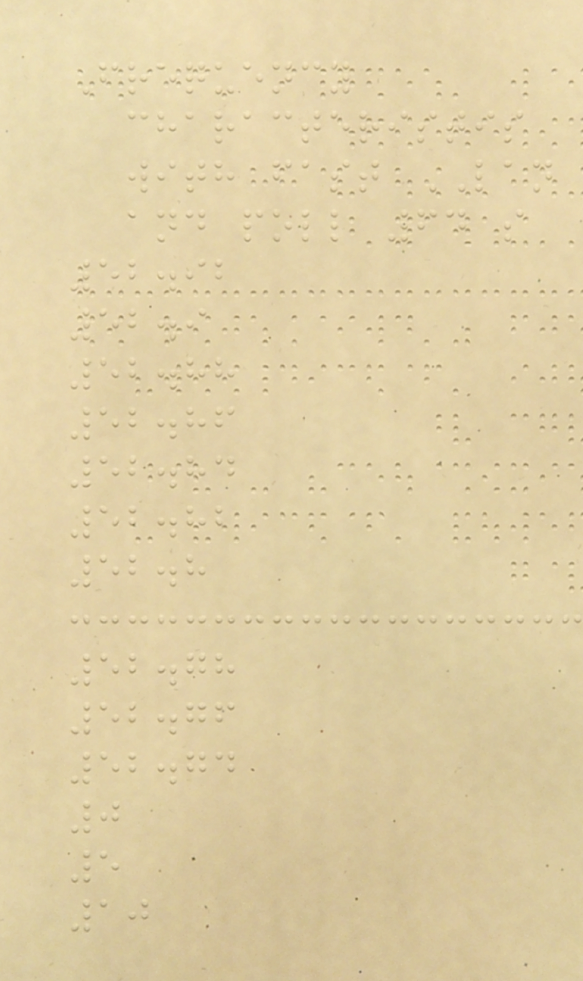Frequency
characteristis
with fast LAN
and poll 64 s
52.92
52.9
52.88
52.86
52.84
52.82
52.8
52.78
52.76
52.74
0
5
10
